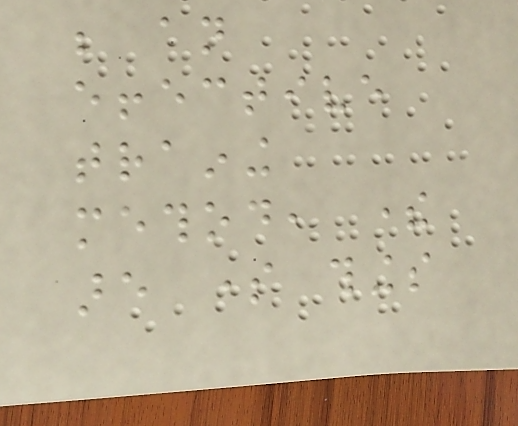be an
effective
training
method, there
are some things
